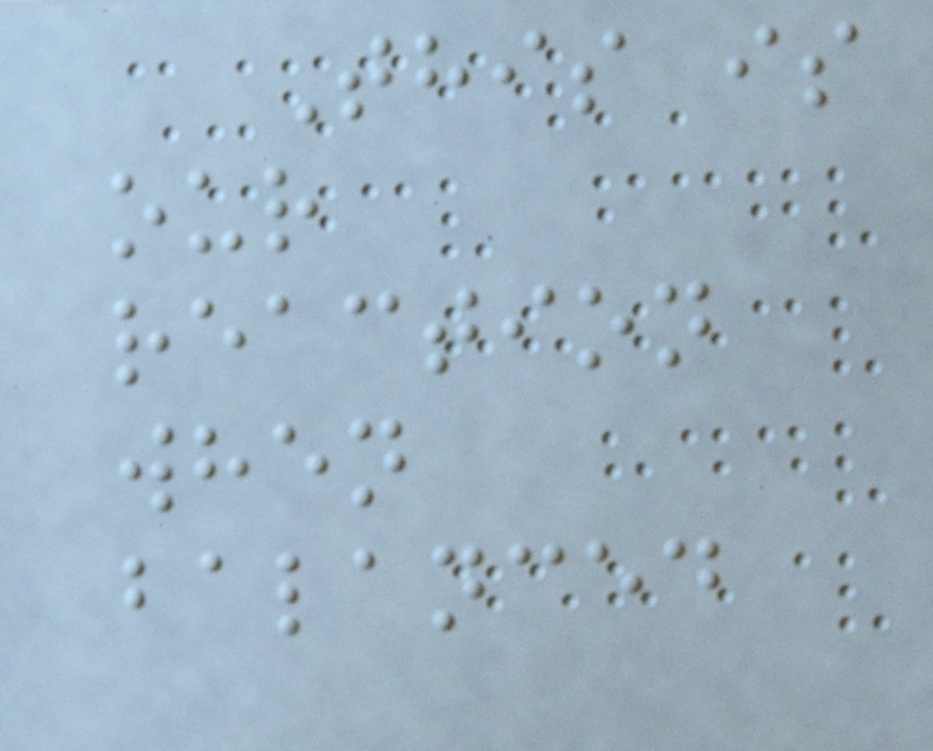This is
our
reaction
when
balanced
